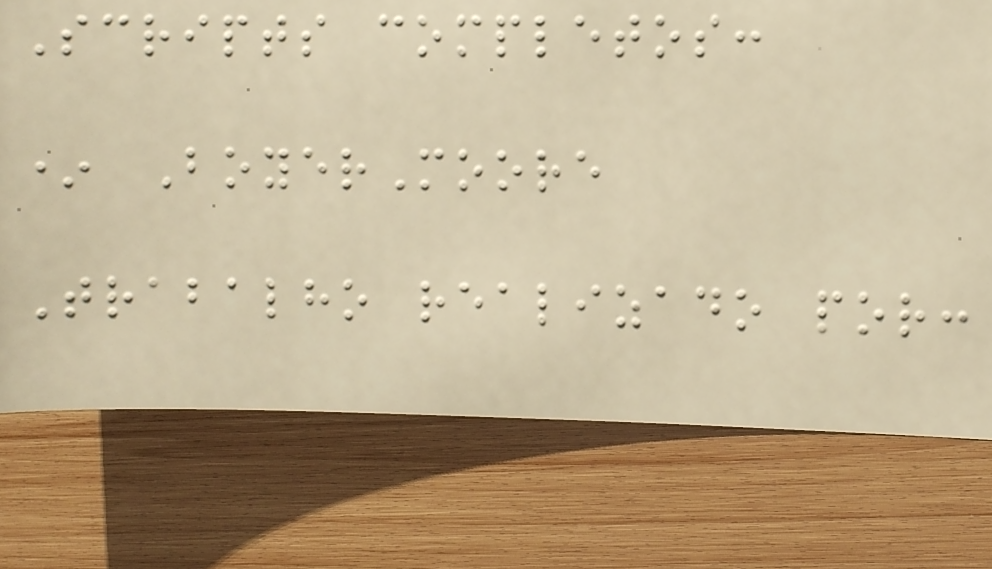Scripts completos:
* BoyerMoore
Trabalho realizado por:
